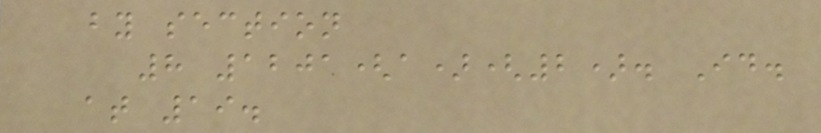by section
8 1201(a)(2). Id.
at 19.
